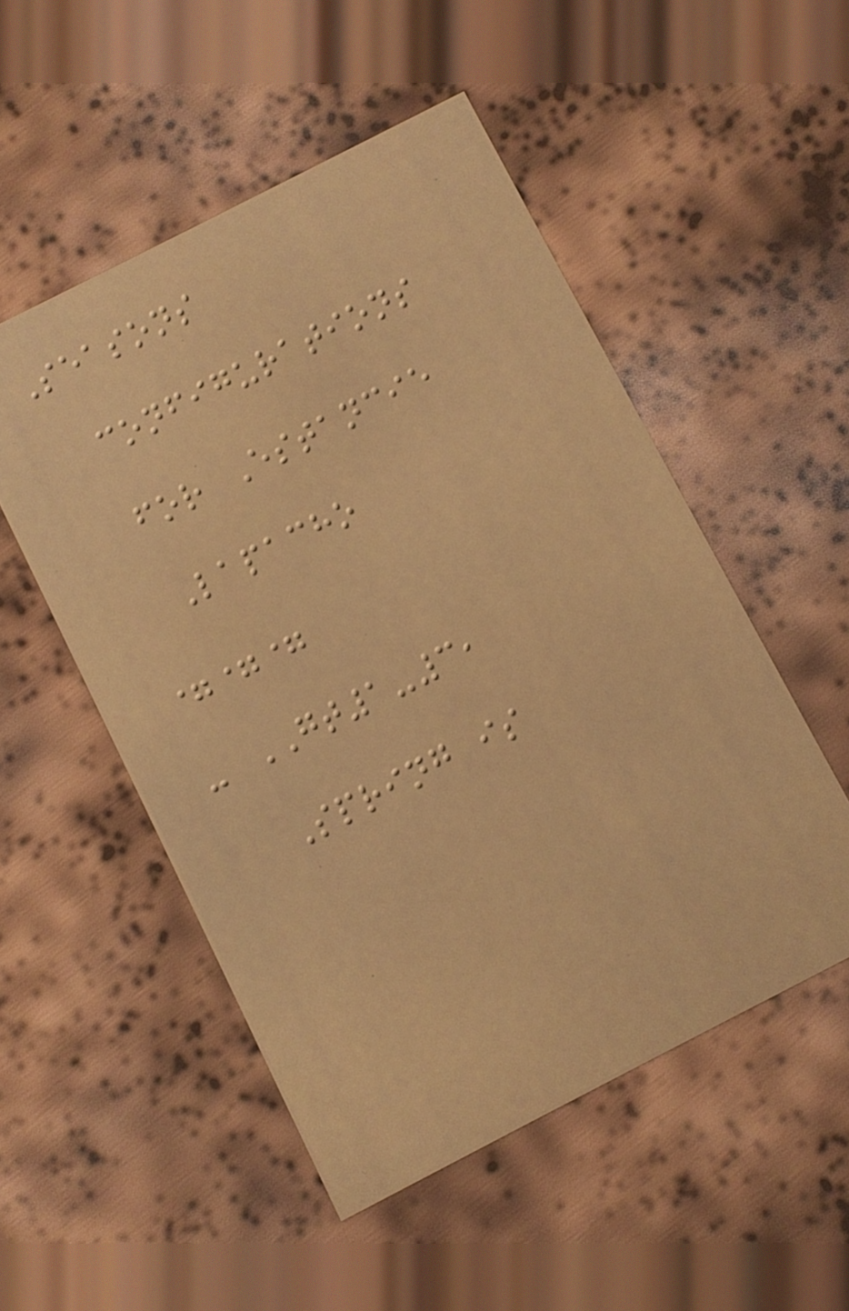Seasons
configurations
for Estancie
Lapacho
===
- GT1-3,
Spring is
